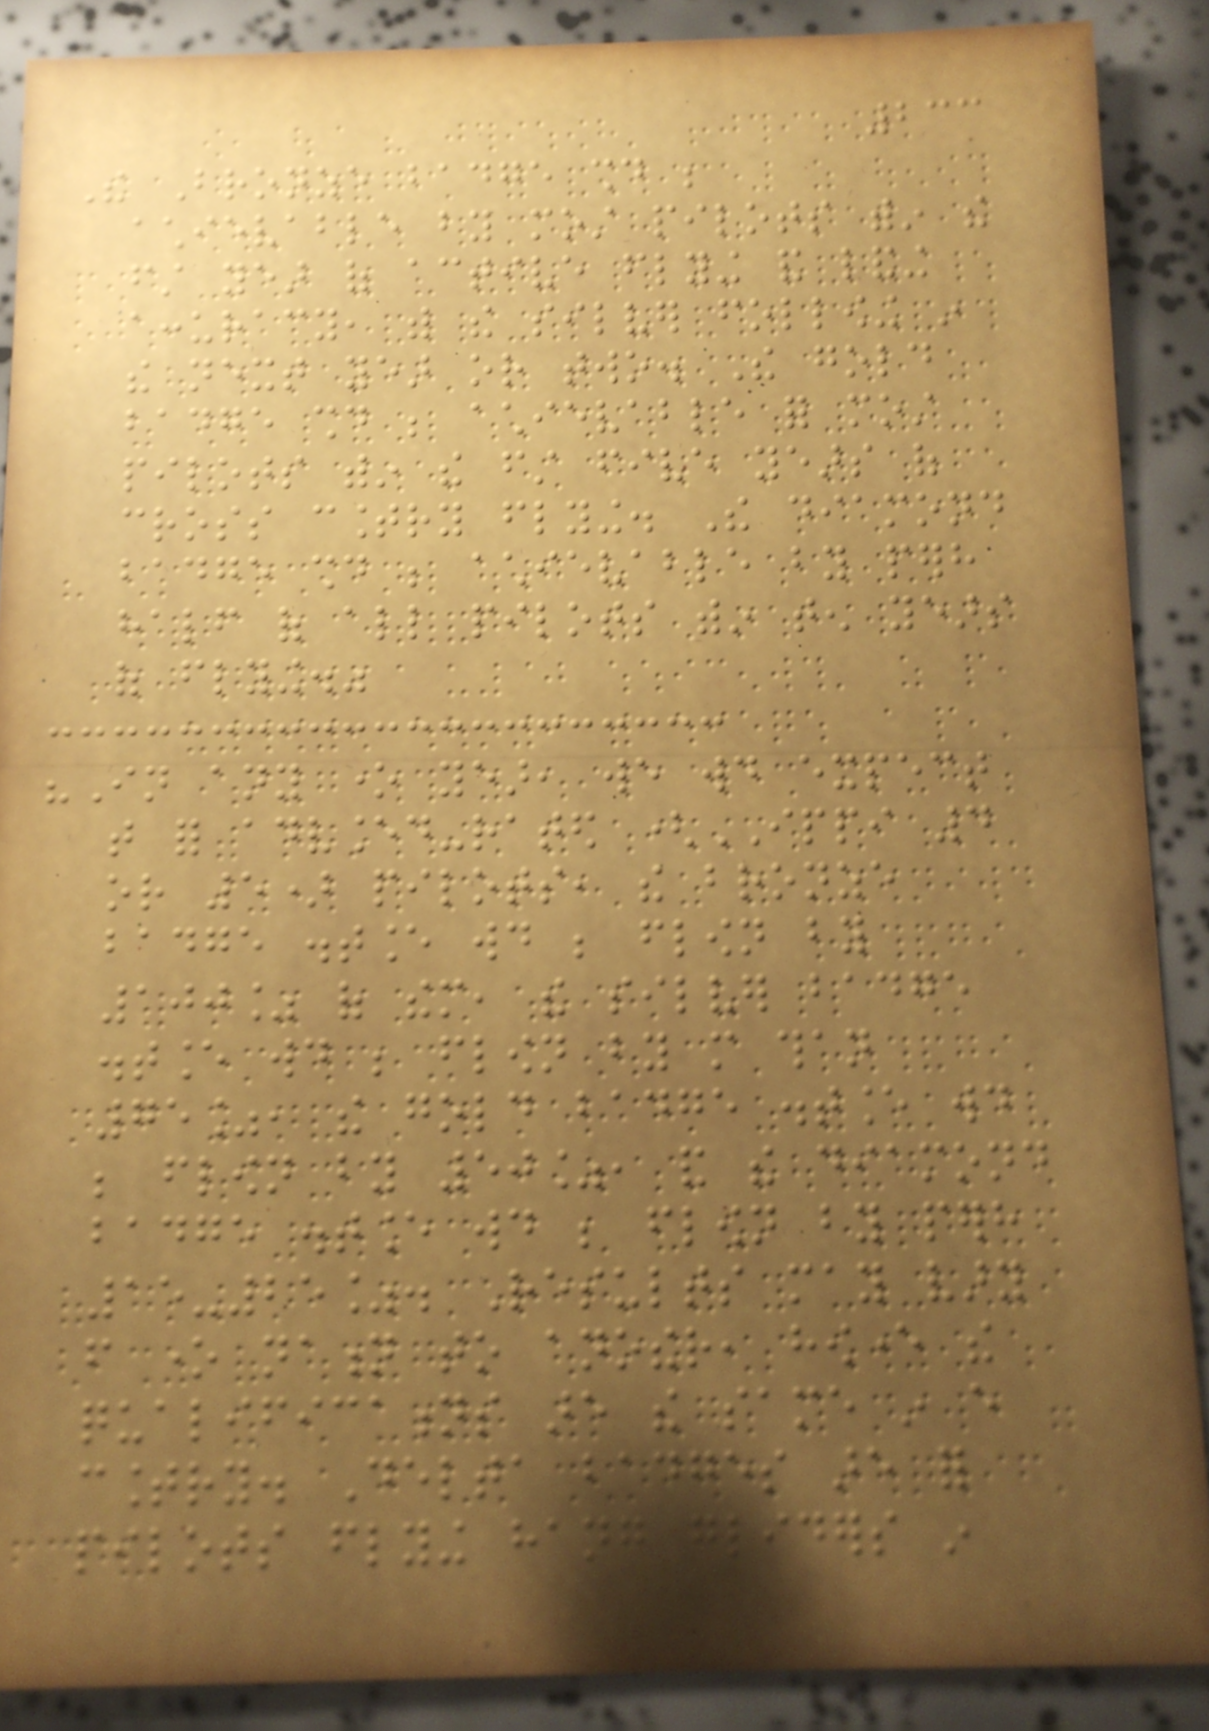233
The Bronze badge should be
achievable by most pilots within the
first year of active flying and landing
accuracy, with the silver following in
the next year or two. The gold
badge should be achievable for most
pilots within the first five years of
cross country flying. The diamond
badge should be achievable by perhaps
half of all pilots within ten years
of flying."
"In any one year, we would expect
that for advanced-rated (IPPI 4
or 5) pilots, the bronze
badge distance would be flown by
100% of them, the silver badge
distance would be flown by more than
75%, the gold badge distance would
be flown by 50%, and the diamond
badge distance would be flown by perhaps
15-25%. Results may vary
from one nation to another, however the
qualifications are the same in every
country. Delta badges are for
pilots flying hang gliders in
